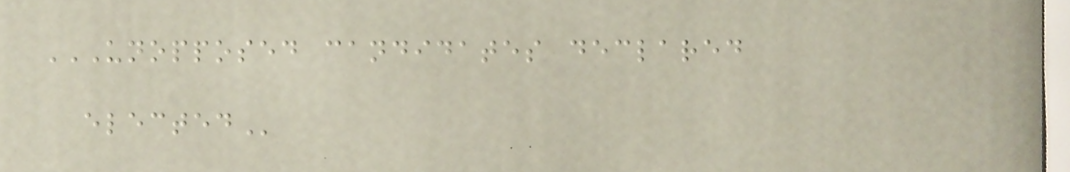UNOPPOSED CANDIDATES DECLARED
ELECTED
